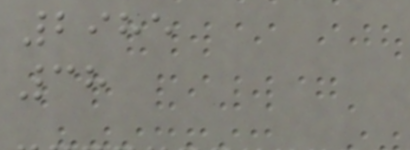2985
38
